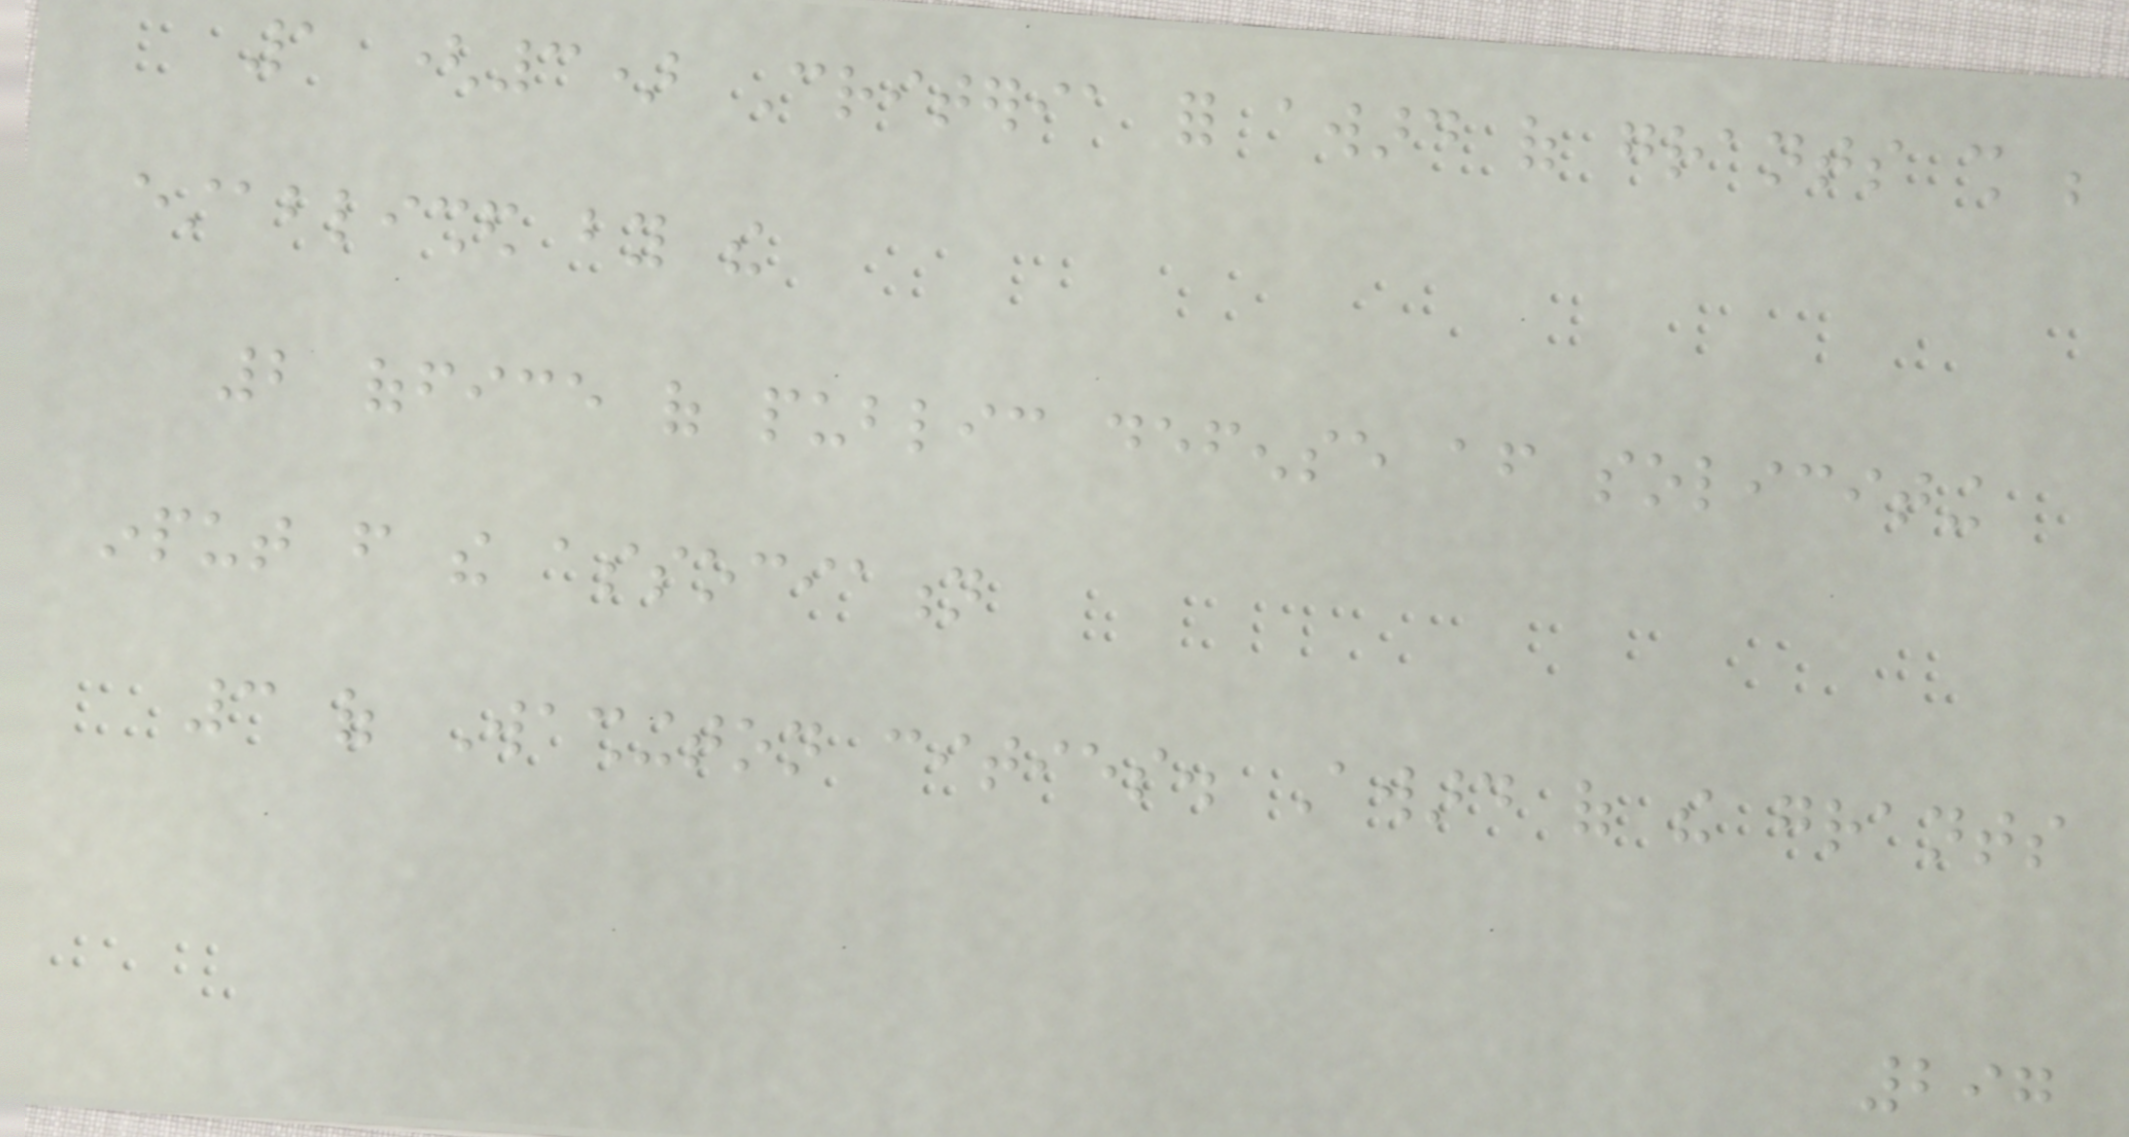1 (3) Criteria for award of grants shall be
established by the
2 office of public defense after soliciting
input from the association
3 of Washington cities. Award of the grants
297
